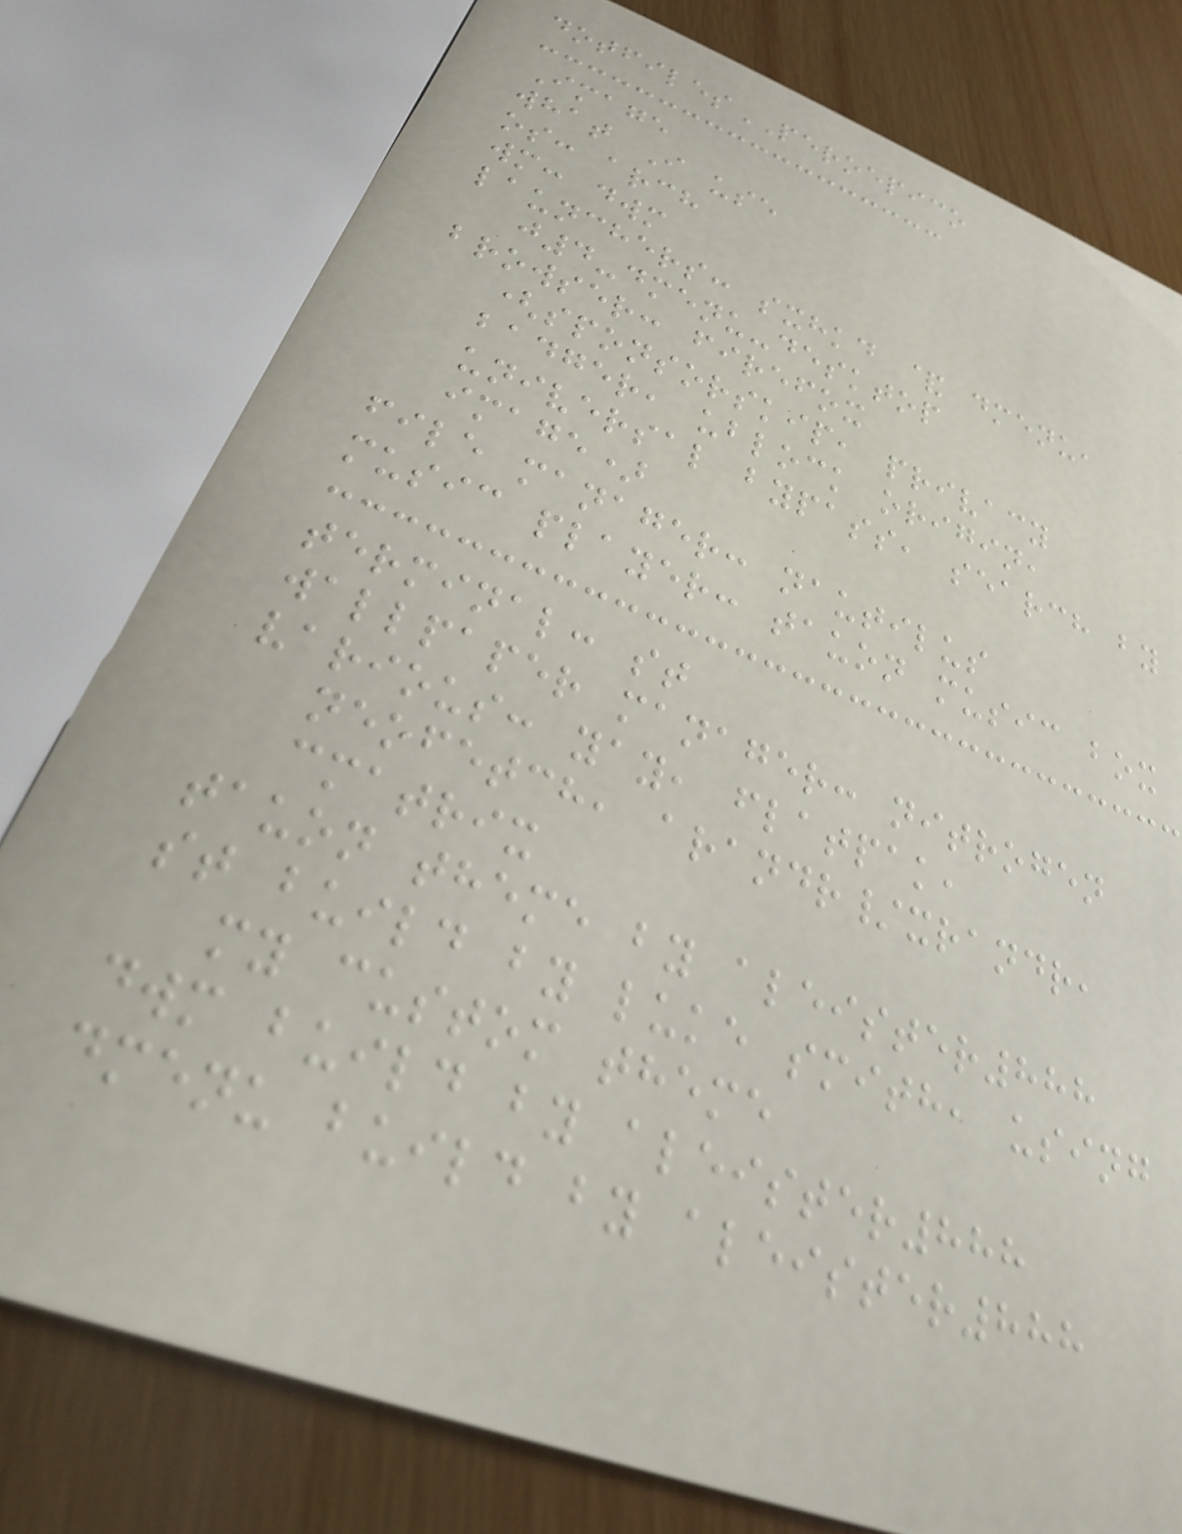dotfilesPEROEPICO
Image
what I use
os: arch
wm: dwm
launchers: sxhkd & dmenu,
j4-dmenu-desktop
browser: firefox
(sponsorskip, privacy
badger, ublock origin,
universal bypass, search by
image)
file manager: nautilus
music player: tauon music box
terminal: st
wallpaper manager: nitrogen
various: yay, flatpak,
neofetch, arandr/xrandr,
cmatrix
tauon theme by aleister888
st build by luke smith, using
my custom theme
dwm build by aleister888
dmenu build by aleister888
